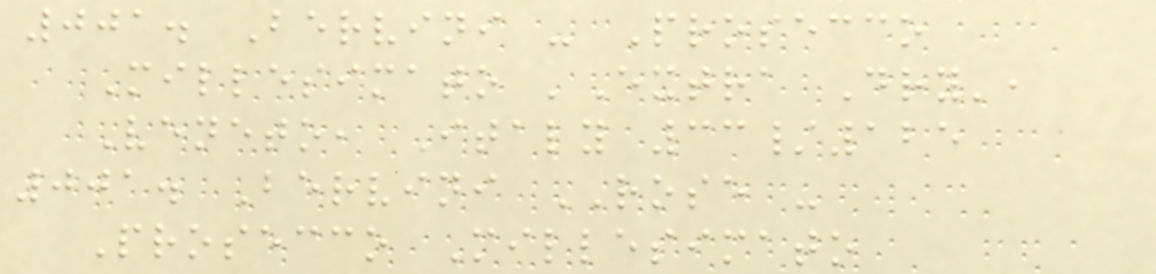001. Bervini - Prosecco
Millesimato 'Extra Dry',
Veneto, Italy 33/125
001. Bervini ROSE -
Prosecco Millesimato
